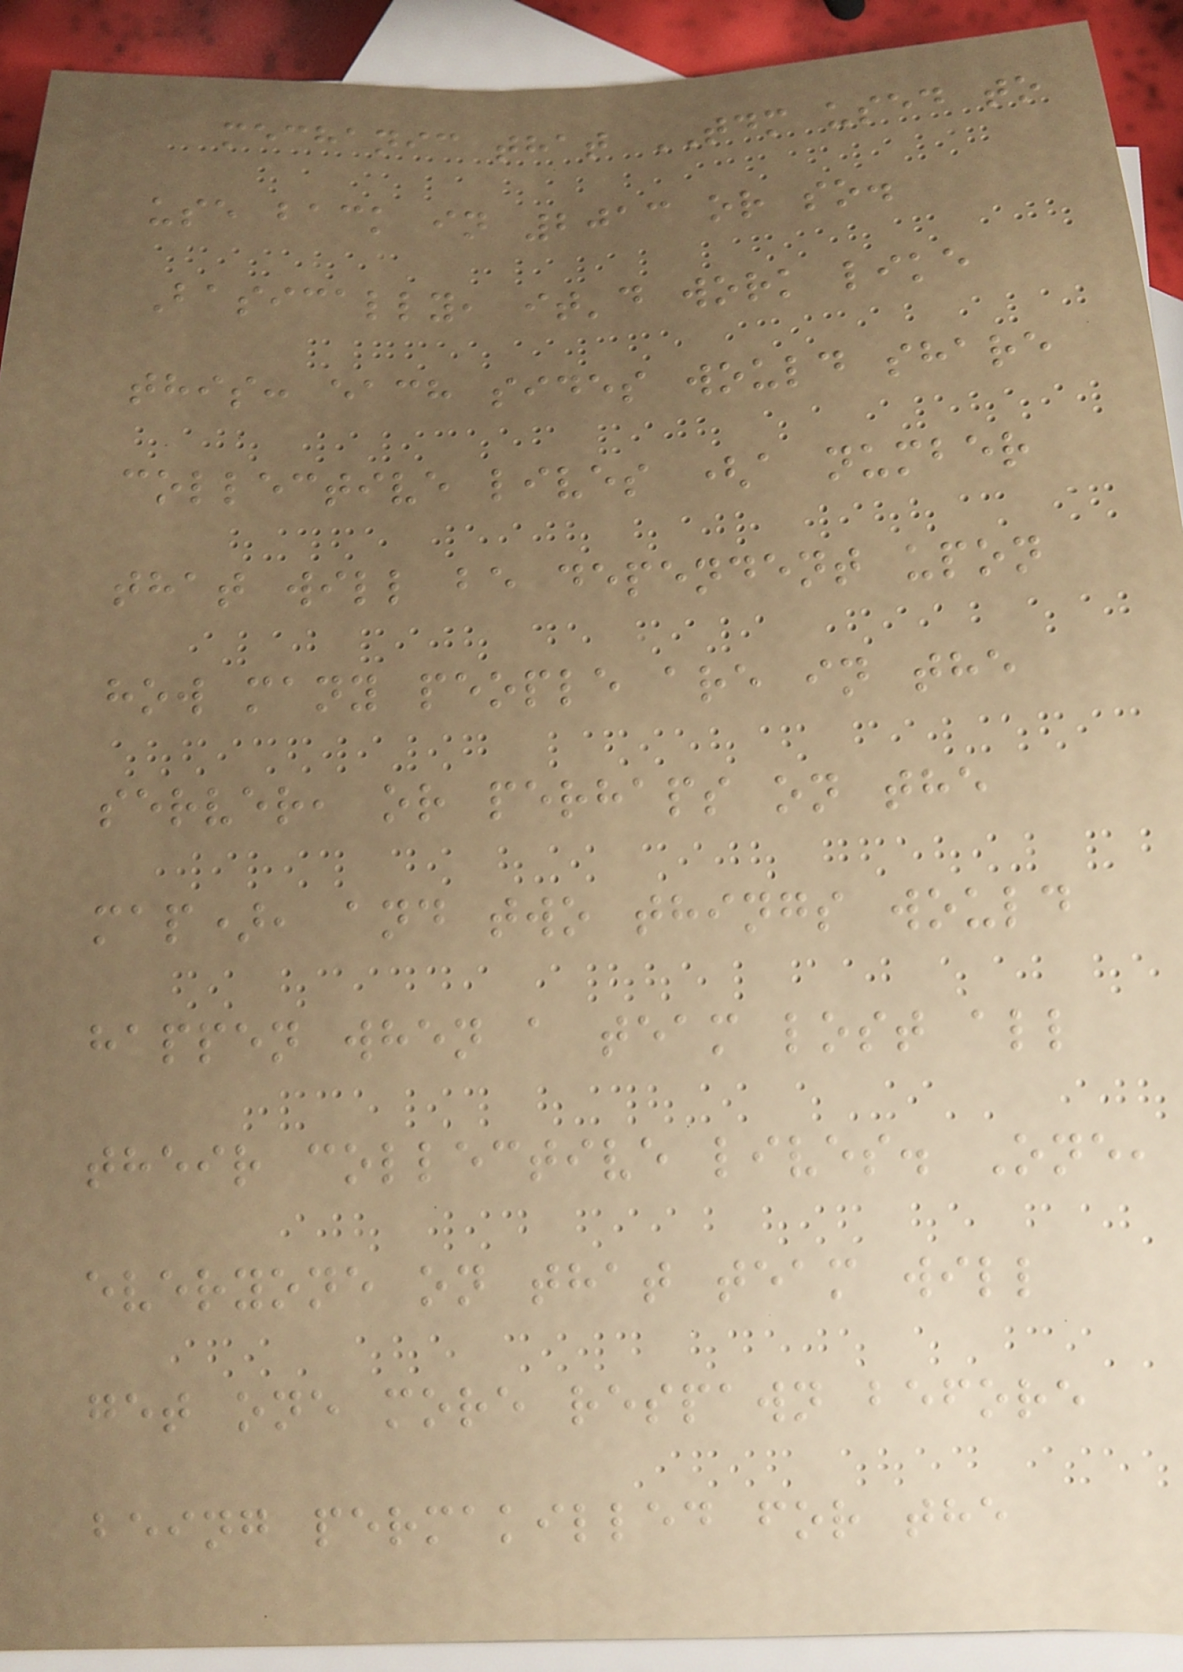mechanic that TDM used to
use back in 2013 or so.
Basically, it'd work like
this: each sides would share
collective lives (a number
that will be dependent upon
how many people are in the
server, or perhaps on the
map), and two things would
happen when a team lost all
their collective lives. One,
everyone on that team will
get one more respawn before
being permakilled for the
